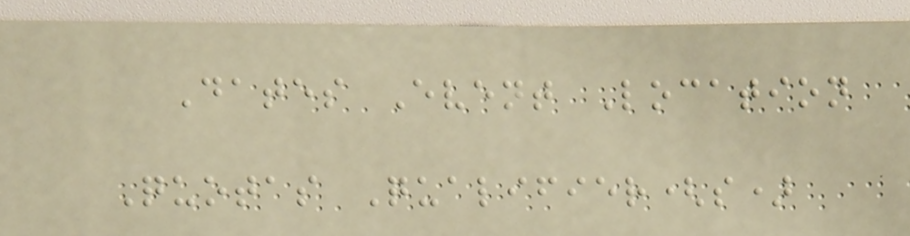Dates Event Location
Quotas Qualifier(s)
